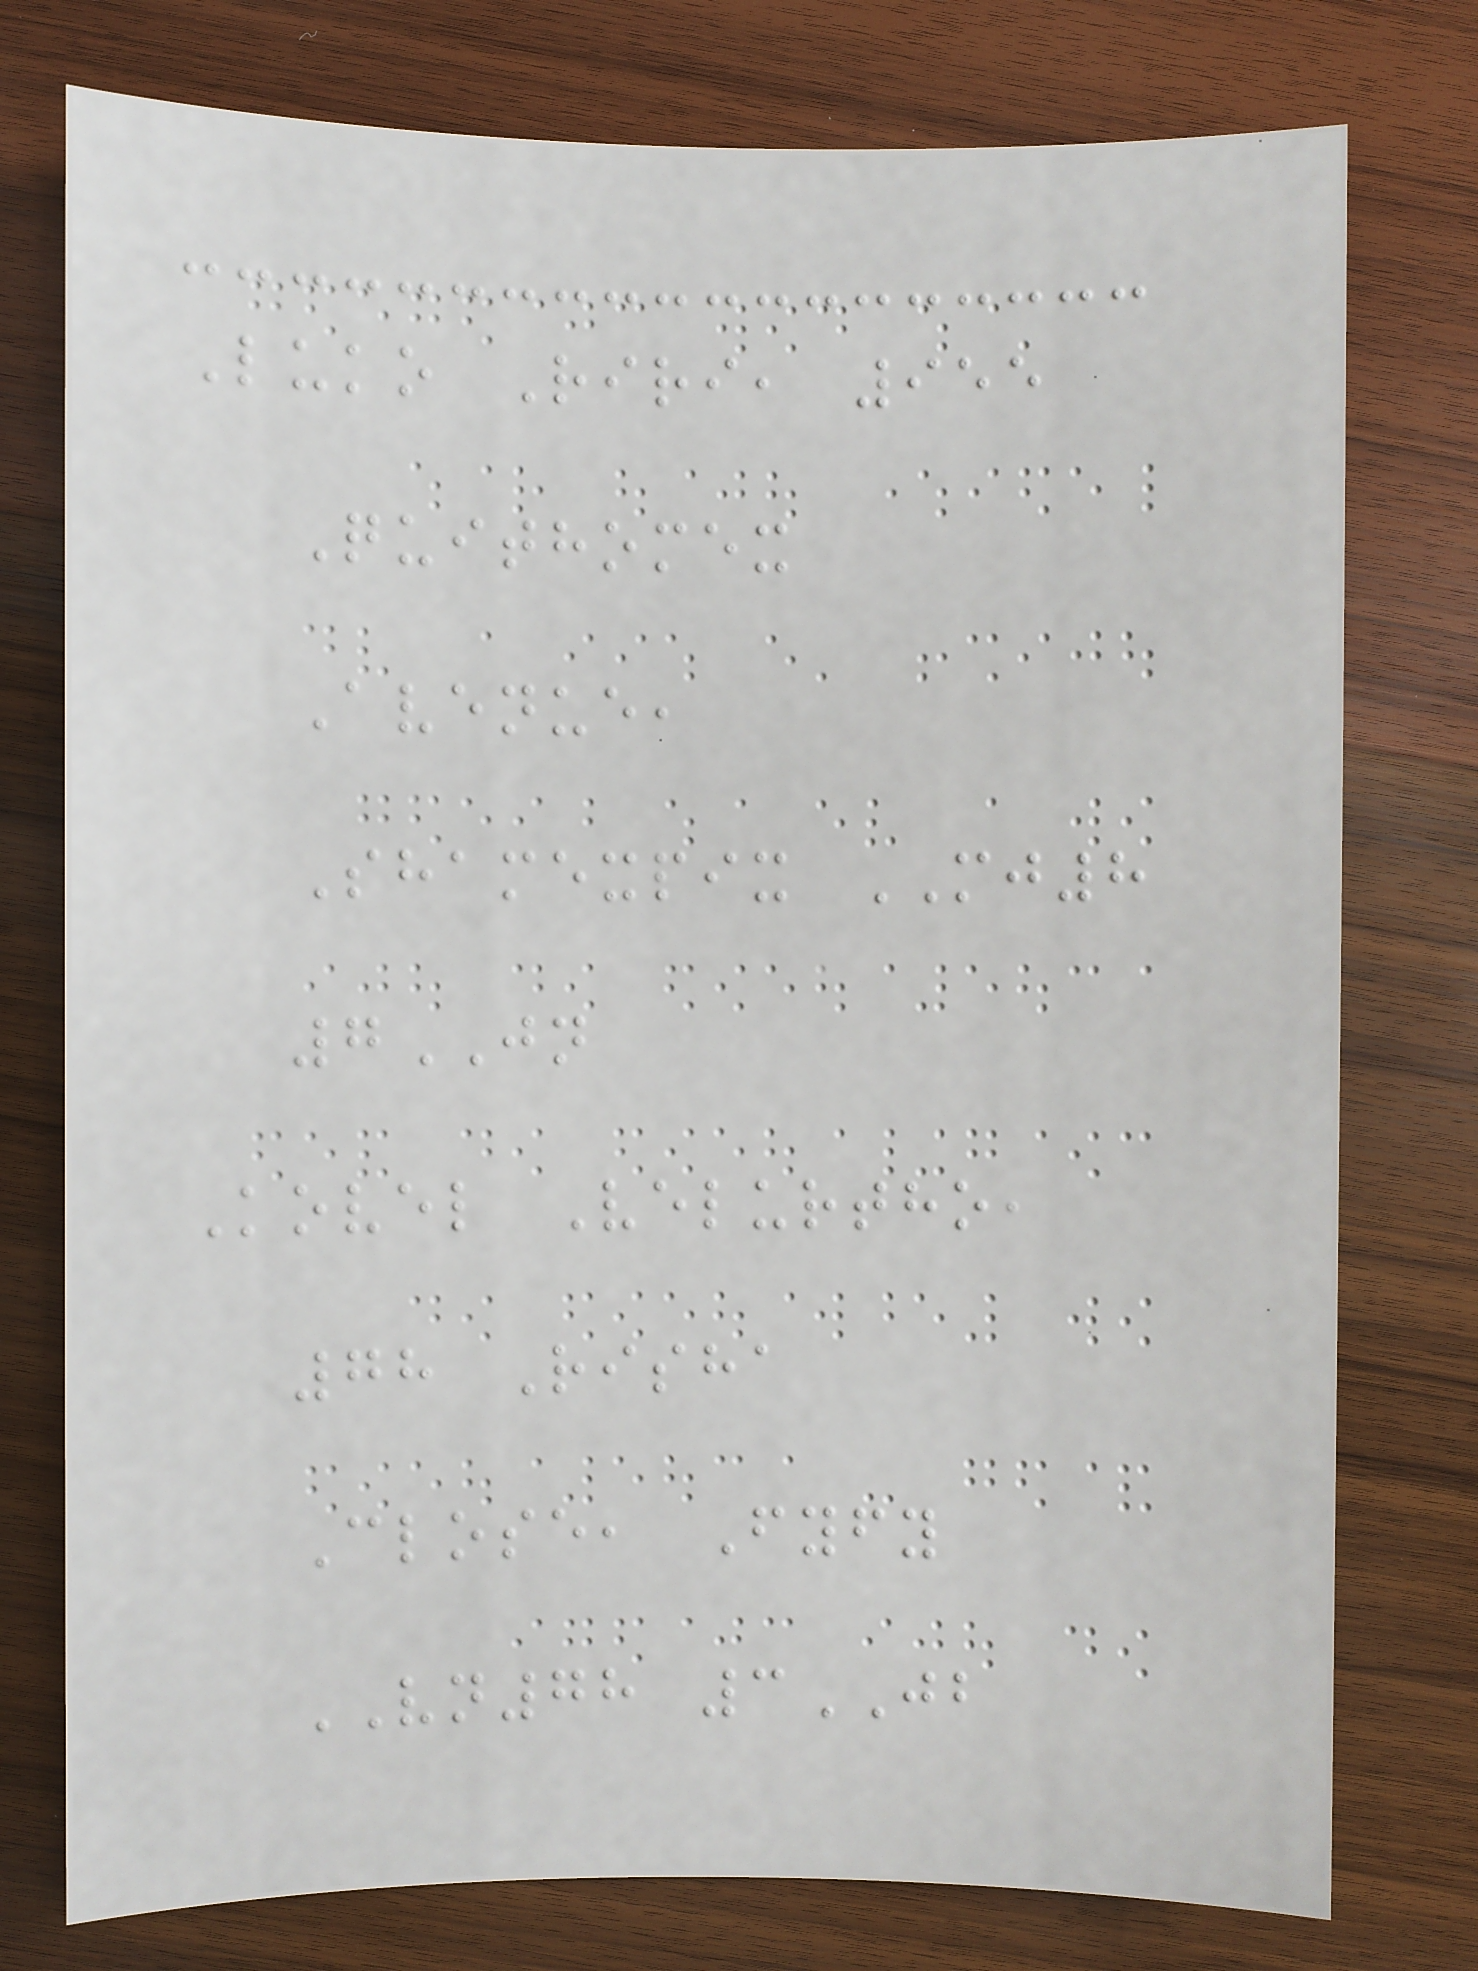Luko Riri, 955
Quithomex
Avenue,
Shamexpix MJ8
7JN
Kovel Velurtho,
78 Risha
Close, Fyfy
VN78 3JB
